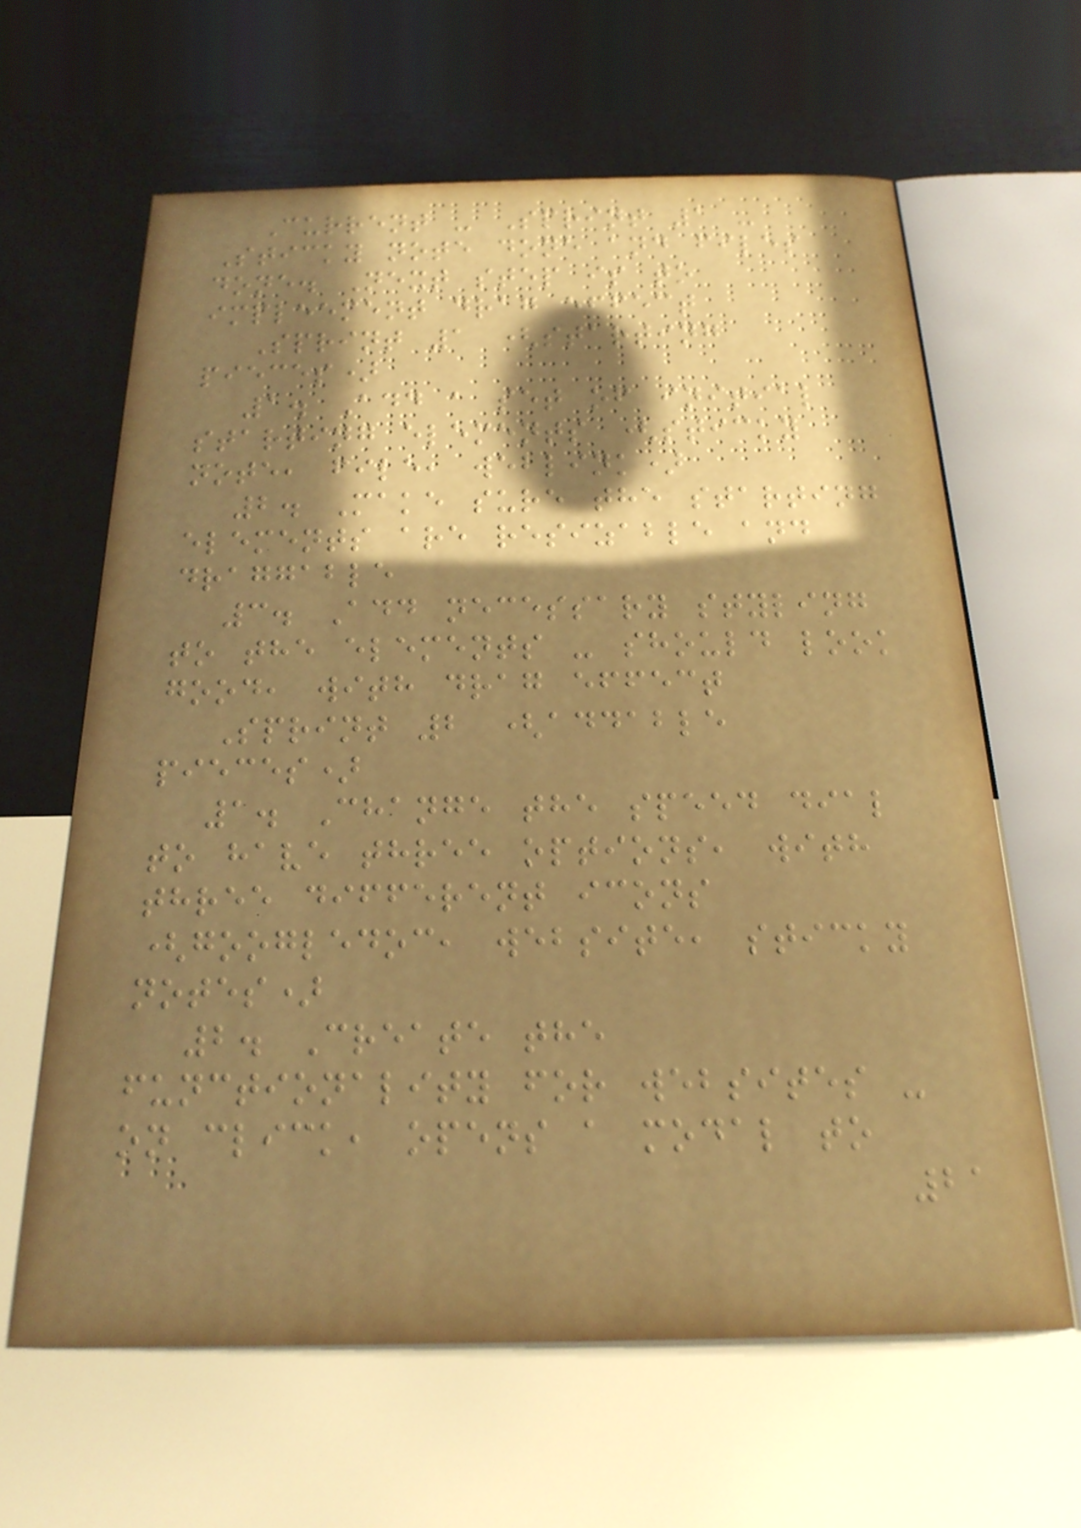Current - Sprint 1 -
Sticky note done and files
done. Next step is to
impleement drag effect
Sprint 1 (starting
pieces)
1. Add a set of initial
starting elements (sticky
note, file, weblink)
2. Make sure the starting
elements are resizable and
draggable
3. Add necessary styling
to the elements - should look
good, with drag effect
Sprint 2 (addable
pieces)
1. Change the speed dial
to have three options, with
three different icons
(googledoc, website, sticky
notes)
2. Create the
functionality for websites -
on click, opens a modal to
21
